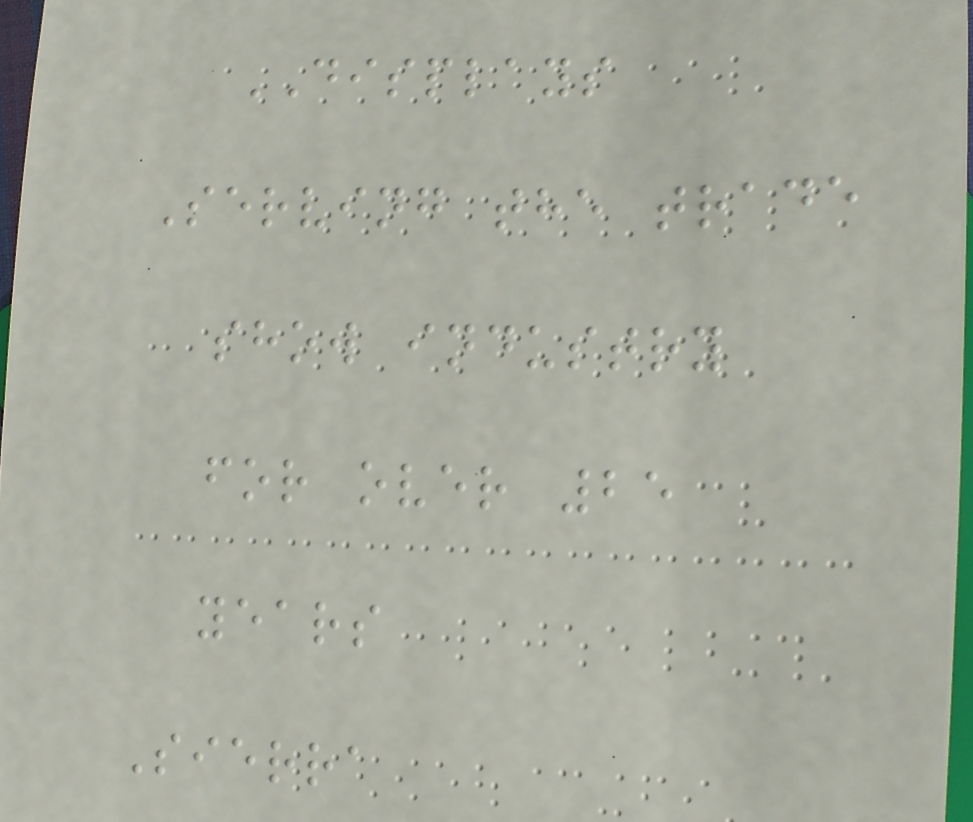DISPLAYS
Serving the trade
show industry
for over 25
years
Sierra
